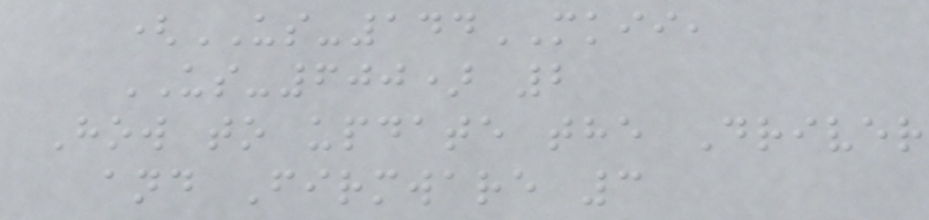(US-144MKII,
US-600) 2
How to update the Driver
and Firmware 3
